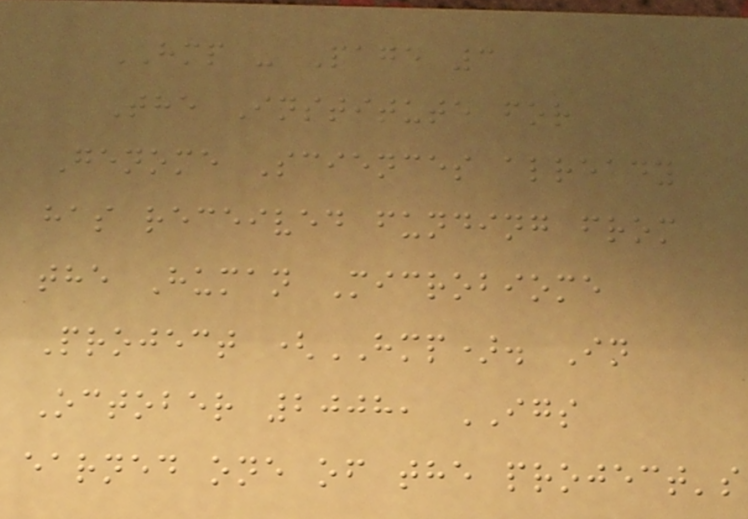HMP - Page 3
The Institute for
Genome Sciences already
has received funding from
the Human Microbiome
Project (HMP). In
October 2008, IGS
earned one of the project's
